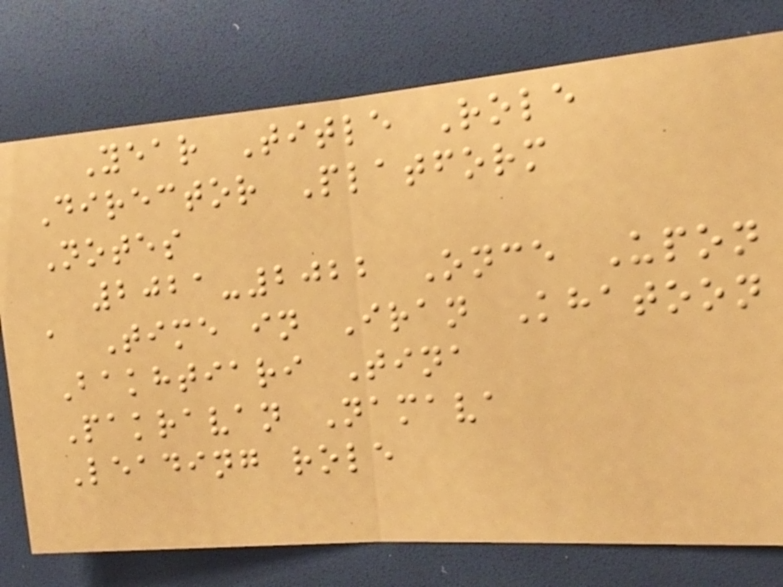Year Title Role
Director Platform
Notes
2021-2022 Once Upon
a Time in Iran Khatoon
Bakhtiari Tina
Pakravan Namava
Leading role
